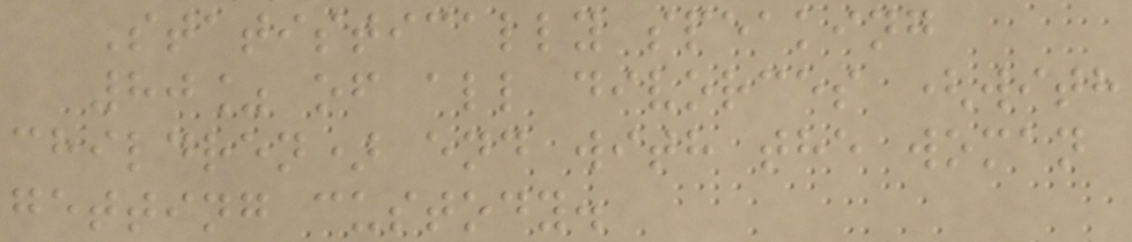Statistically speaking
80% of all divorces (with
children) end with the woman
getting custody.
